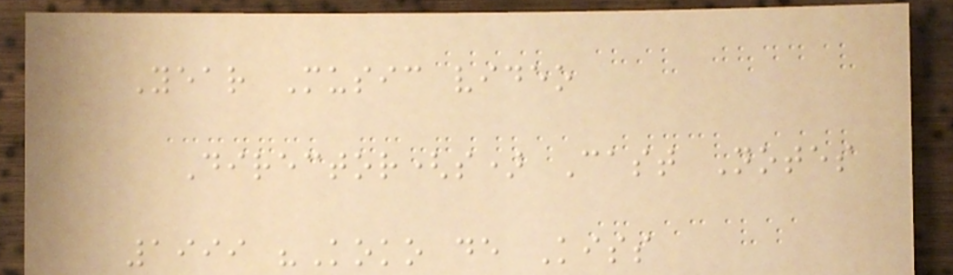Year Music video
Director(s) Cast Notes
1999 "Koko de Kiss
